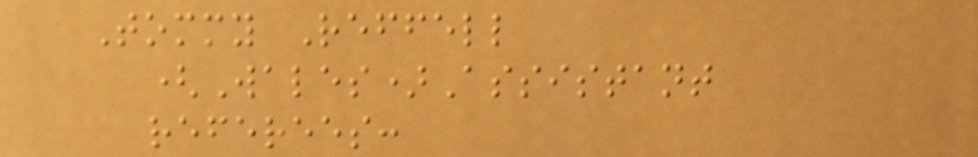Tommy Reffell
(Wales)Assistant
referees:
